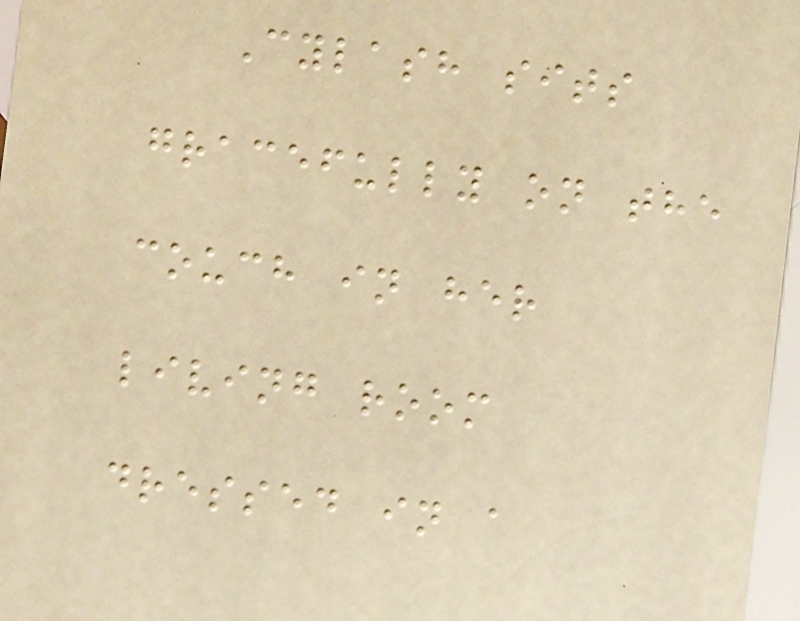Cylash sits
gracefully on the
couch in her
living room
dressed in a
